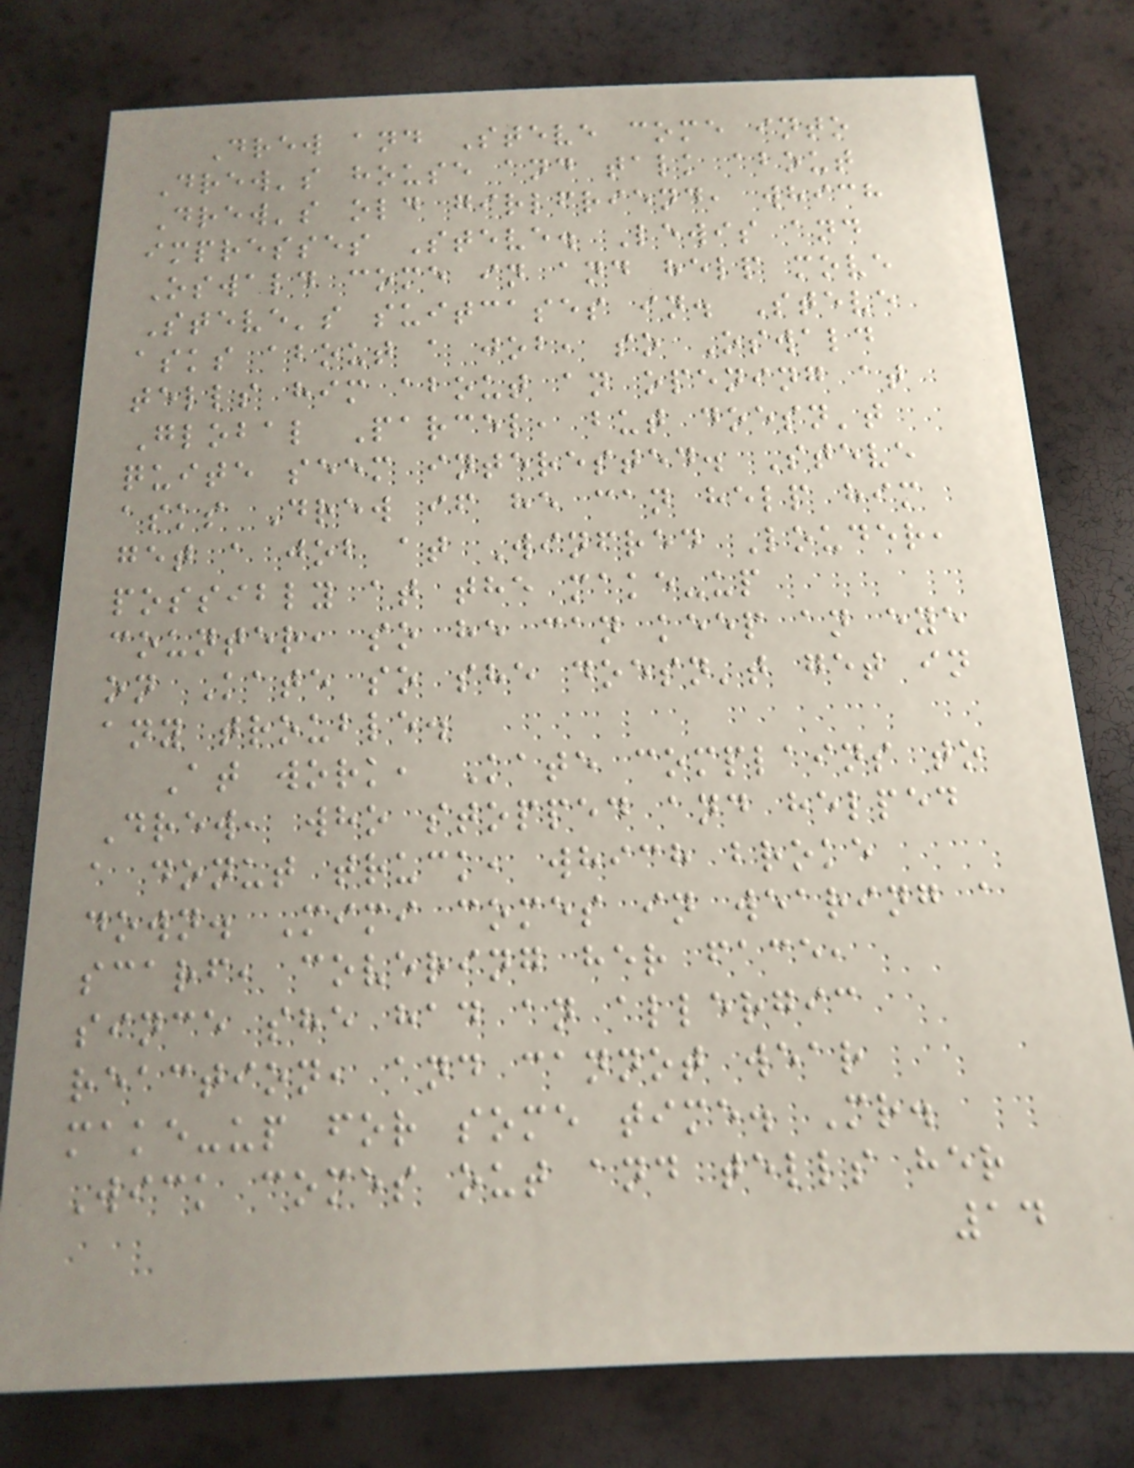Drew and Steve come into
Drew's house and talk about
Drew's old girlfriend, which
impresses Steve. Lewis and
Oswald come in and help move
Steve's suitcases in. Steve
asks about a job, so Oswald
tells him about an opening at
Global Parcel, but doesn't
quite seem interested. Steve
asks Drew if he can help him
get a job at Winfred Louder,
possibly at the make-up
counter, so he can keep an eye
on Kate so she doesn't get in
any trouble.
At work, Kate complains to
Drew, who stopped and helped
a donut truck, which broke
down. Mimi comes in wearing a
scarf, covering her face,
since she had an allergic
reaction, and cannot wear
make-up for some time. Mr.
Wick comes out and tells her
14
